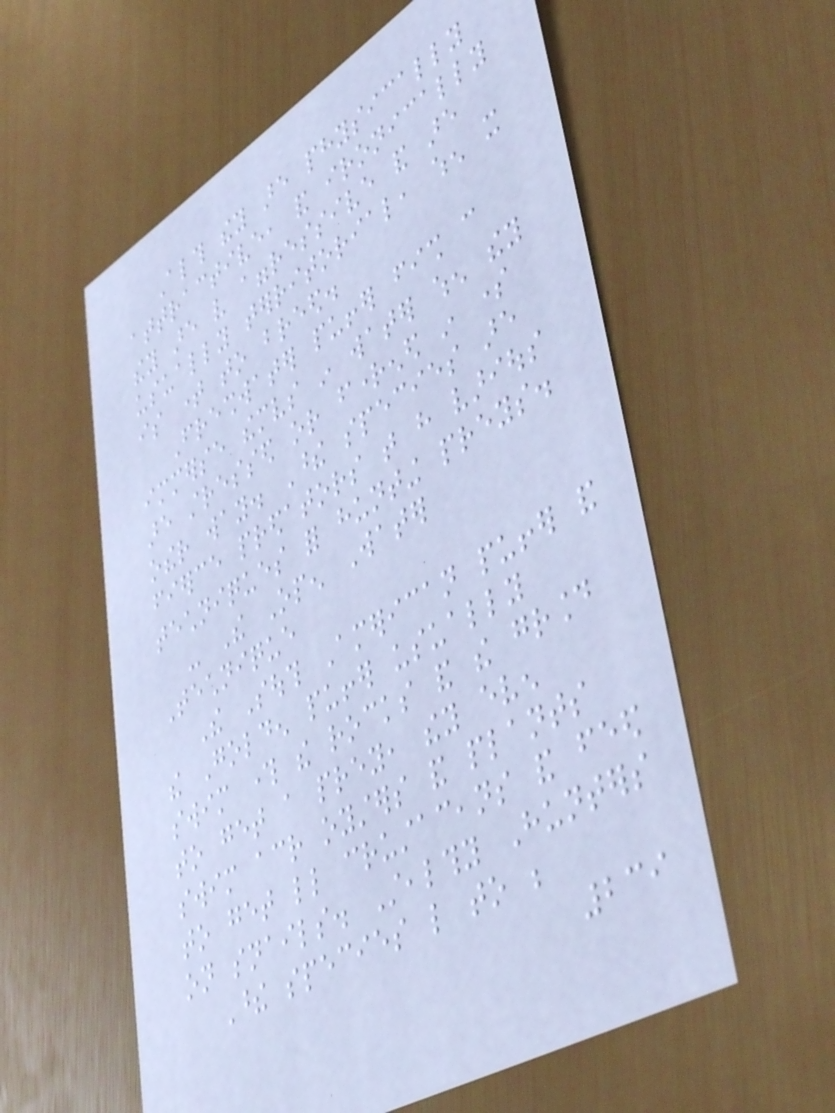Although they are physically
attractive, and ironically
they are very aggressive and are
usually territorial, when it
is time to breed.
Freshwater puffer fish can
immerse themselves in water when they
are stressed or frightened in some
other way. These species are
fierce predators that have various
techniques for hunting preys.
- The Open Water
Technique
The South American puffer and
the Golden puffer usually
swim through the rocks and the ground
to get a prey, they even
swim across oysters and plants
to get little crustaceans and feed
on snails. Stealthy Hunters
These species like to be
239
